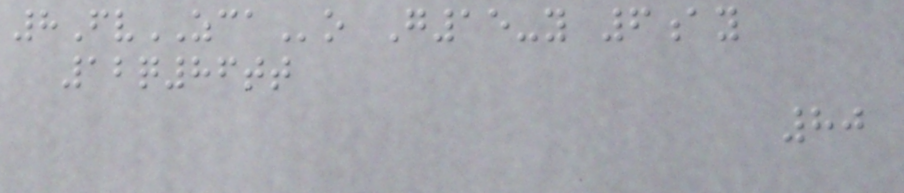8FvZCAo G15-y 6ay
12q86tt
80
